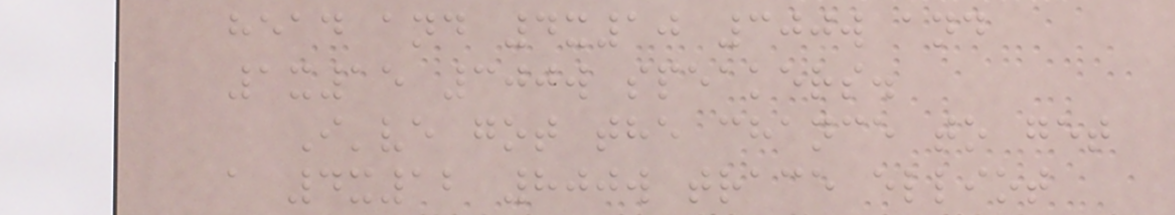head and 4x10 300w and
1x15 300w speakers.
I've got the chance to get
a 4x12 800w trace elliot
